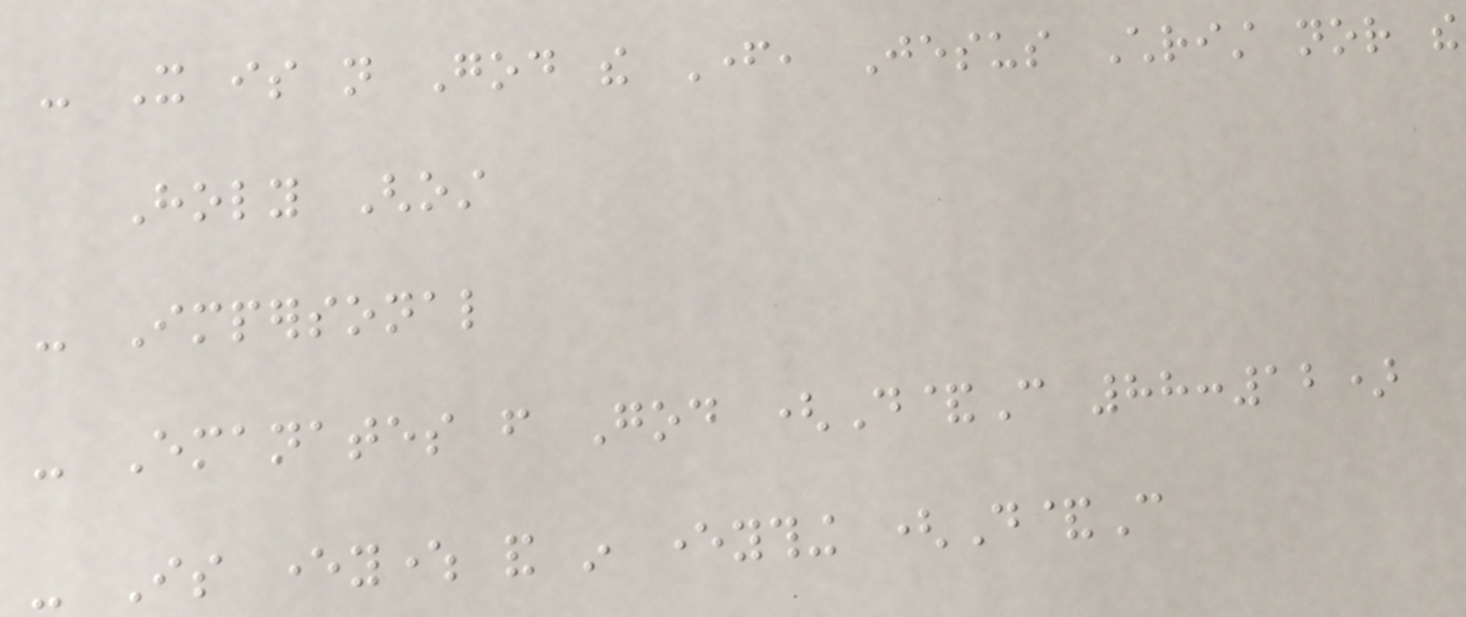- It is not God the Father, Jesus Christ nor the
Holy Ghost
- Impersonal
- Emanates from God (D&C 88:12)
- Is everywhere and in everything (D&C
